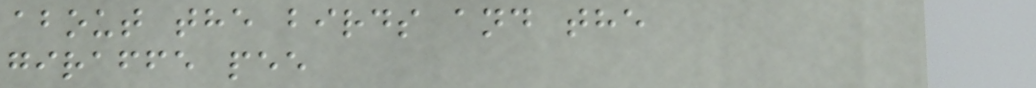about the birds and the
giraffe pee
